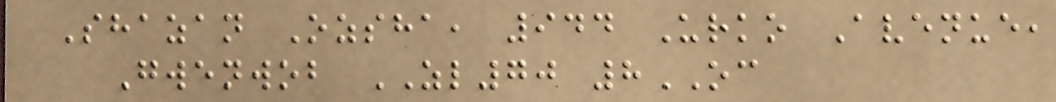Shazan Ozsha, 944 Urko Avenue,
Gwenwob ZL70 8OC
